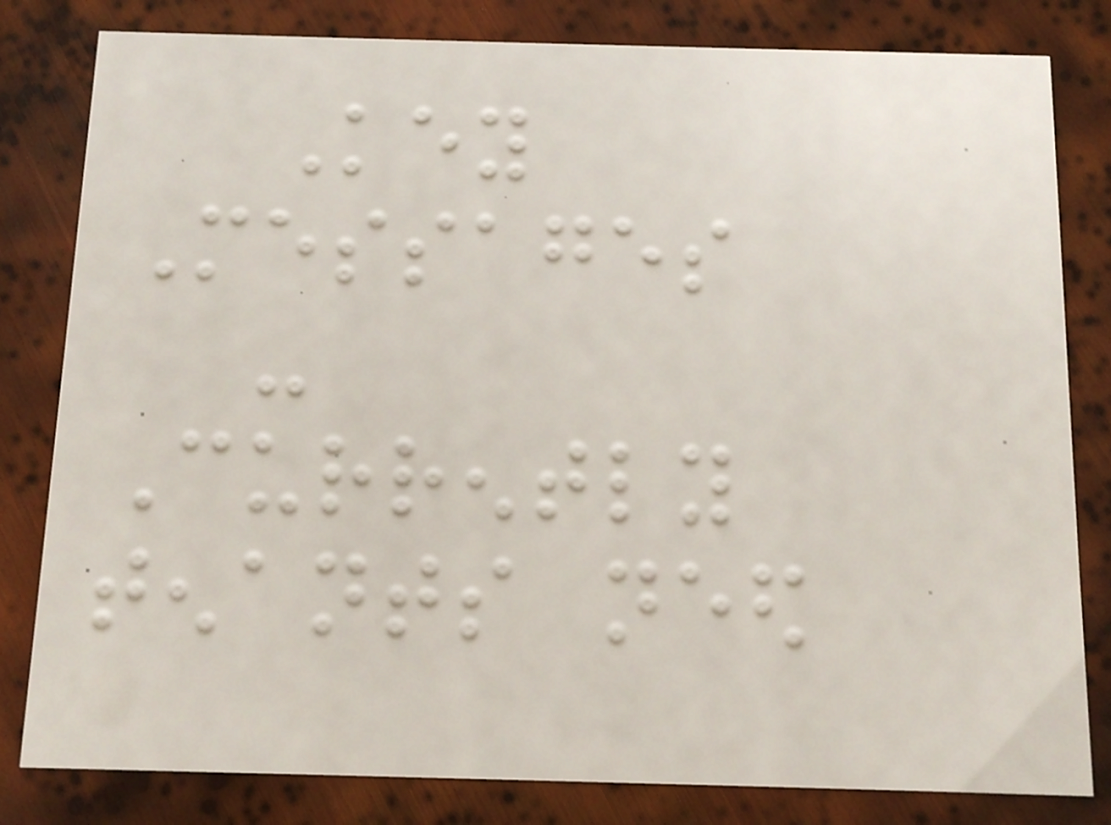Key
Messages
-
Currently
tenants need
